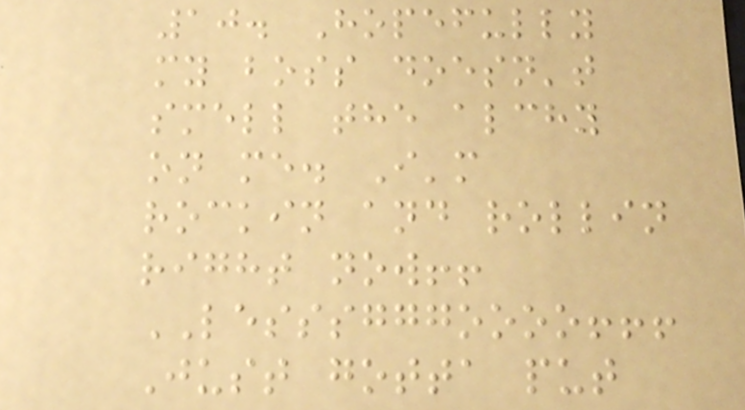10. Hopefully
my boss doesn't
smell the alchy
on me. I'm
rockin and rollin
right now!!
LESSSGGGOOOO!!!
Just gotta put
